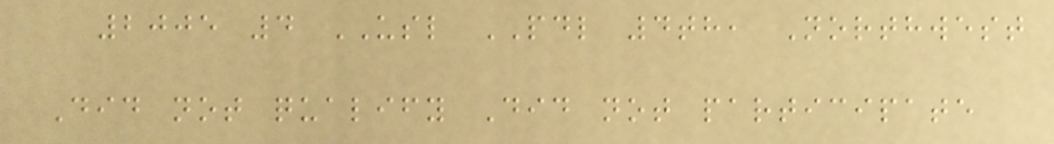2005 4 USL PDL 4th, Northwest
Did not qualify Did not participate
